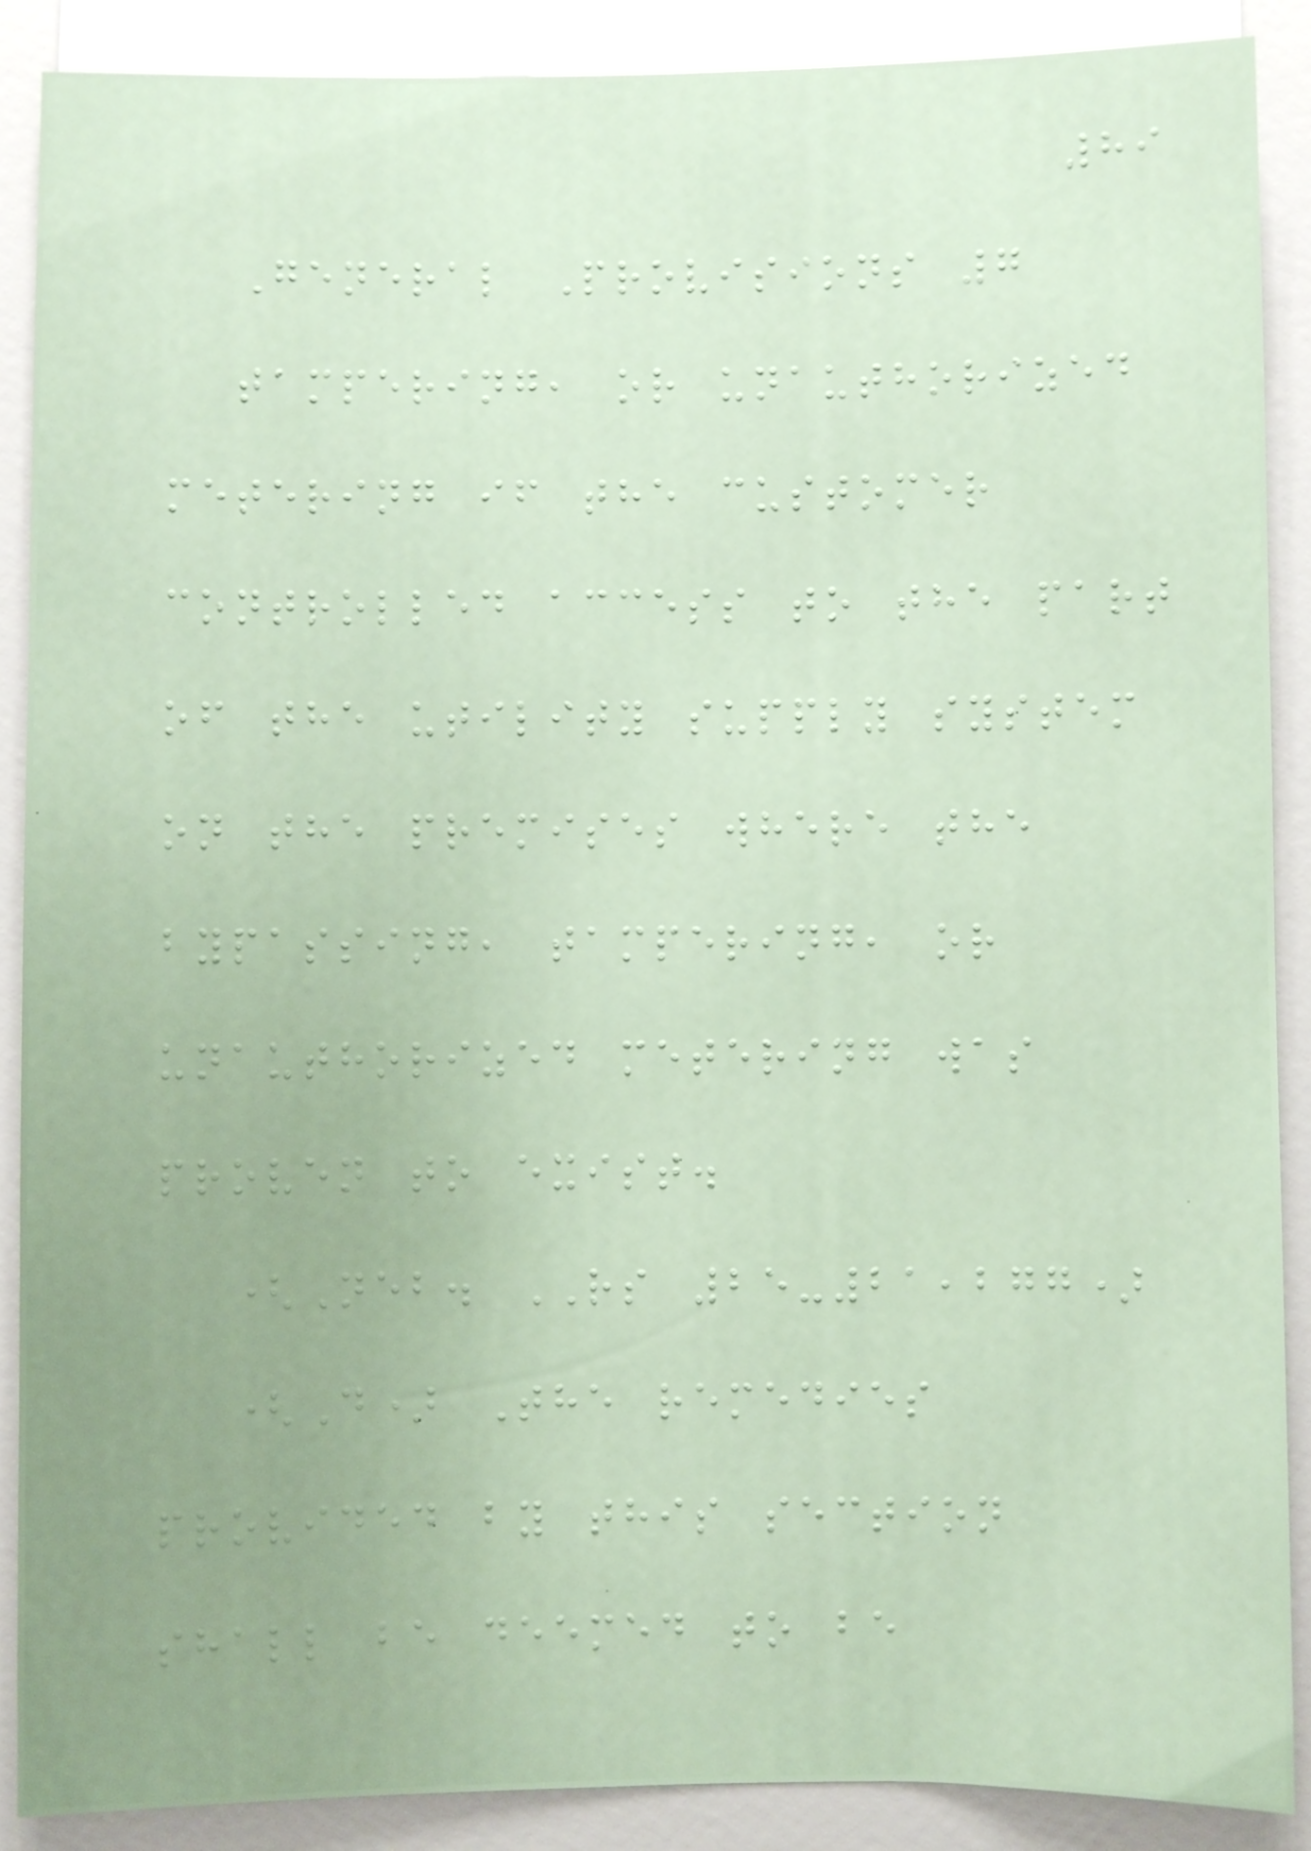89
General Provisions 7
tampering, or unauthorized
metering if the customer
controlled access to the part
of the utility supply system
on the premises where the
bypassing, tampering, or
unauthorized metering was
proven to exist.
(Neb. RS 25-21,277)
(D) The remedies
provided by this section
shall be deemed to be
